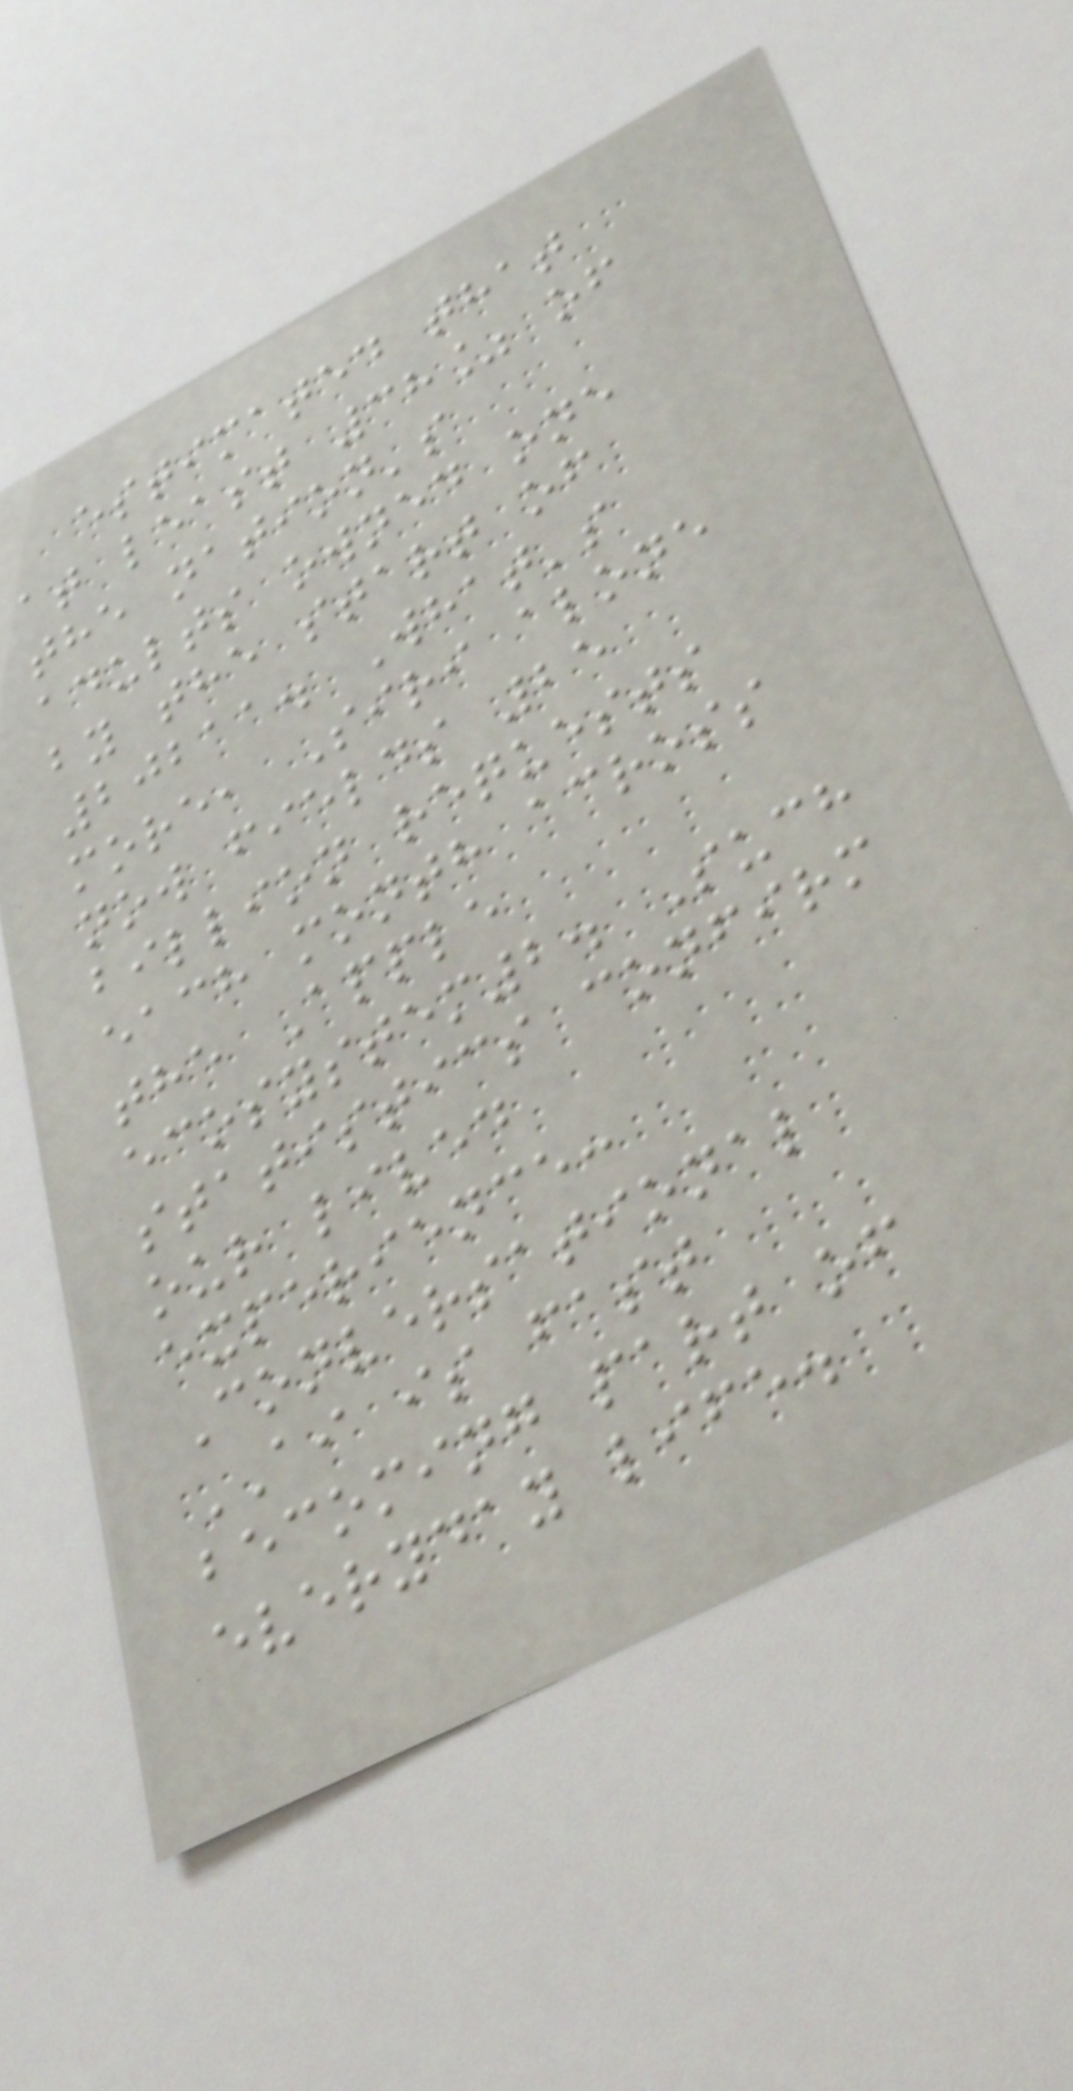estimated that
at least 38% of
the nation's
adults owned one
by the start of
20211. What's
more, Siri alone
now fields 25
billion requests
each month across
the Apple
ecosystem2. Such
statistics confirm
our lived
experience:
Conversational
AI is fast
becoming part of
everyday life.
